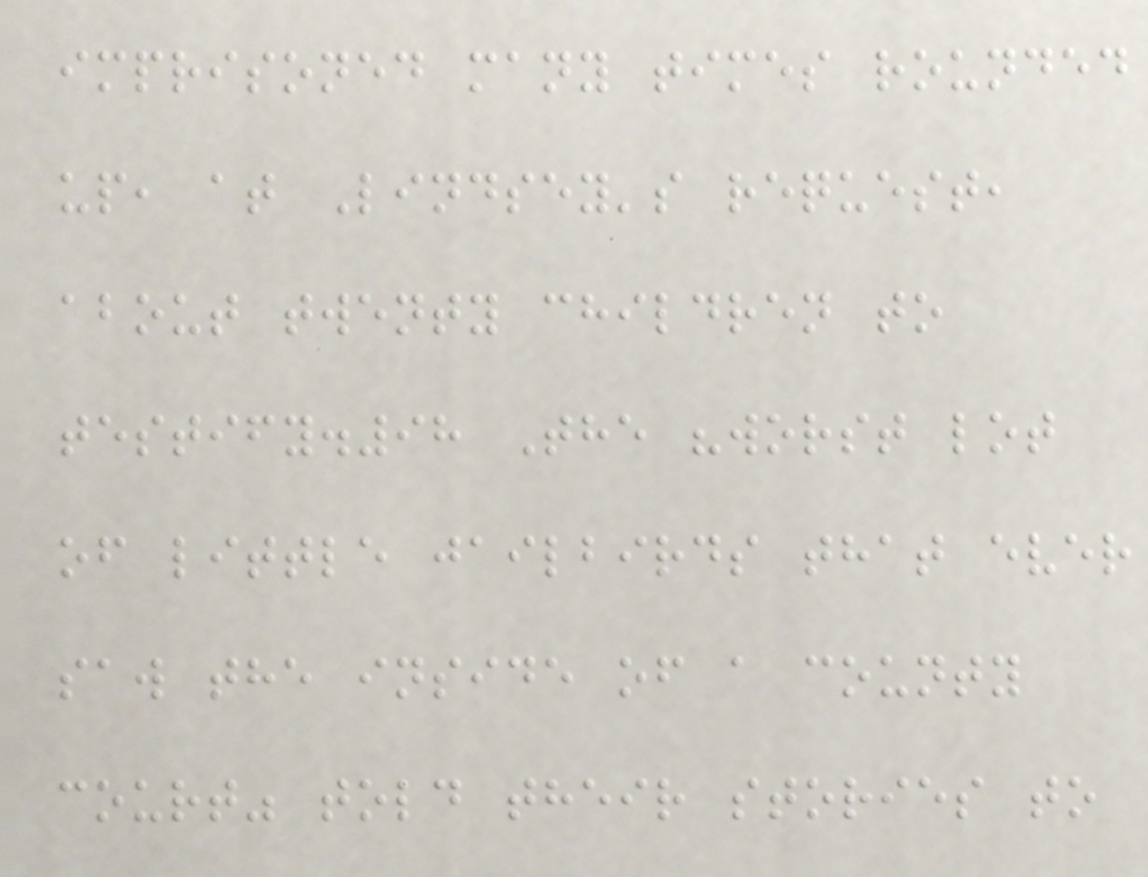imprisoned many times rounded
up, at Lindsey's request,
about twenty children to
testify.98 The "worst lot
of little jailbirds that ever
saw the inside of a county
court" told their stories to
